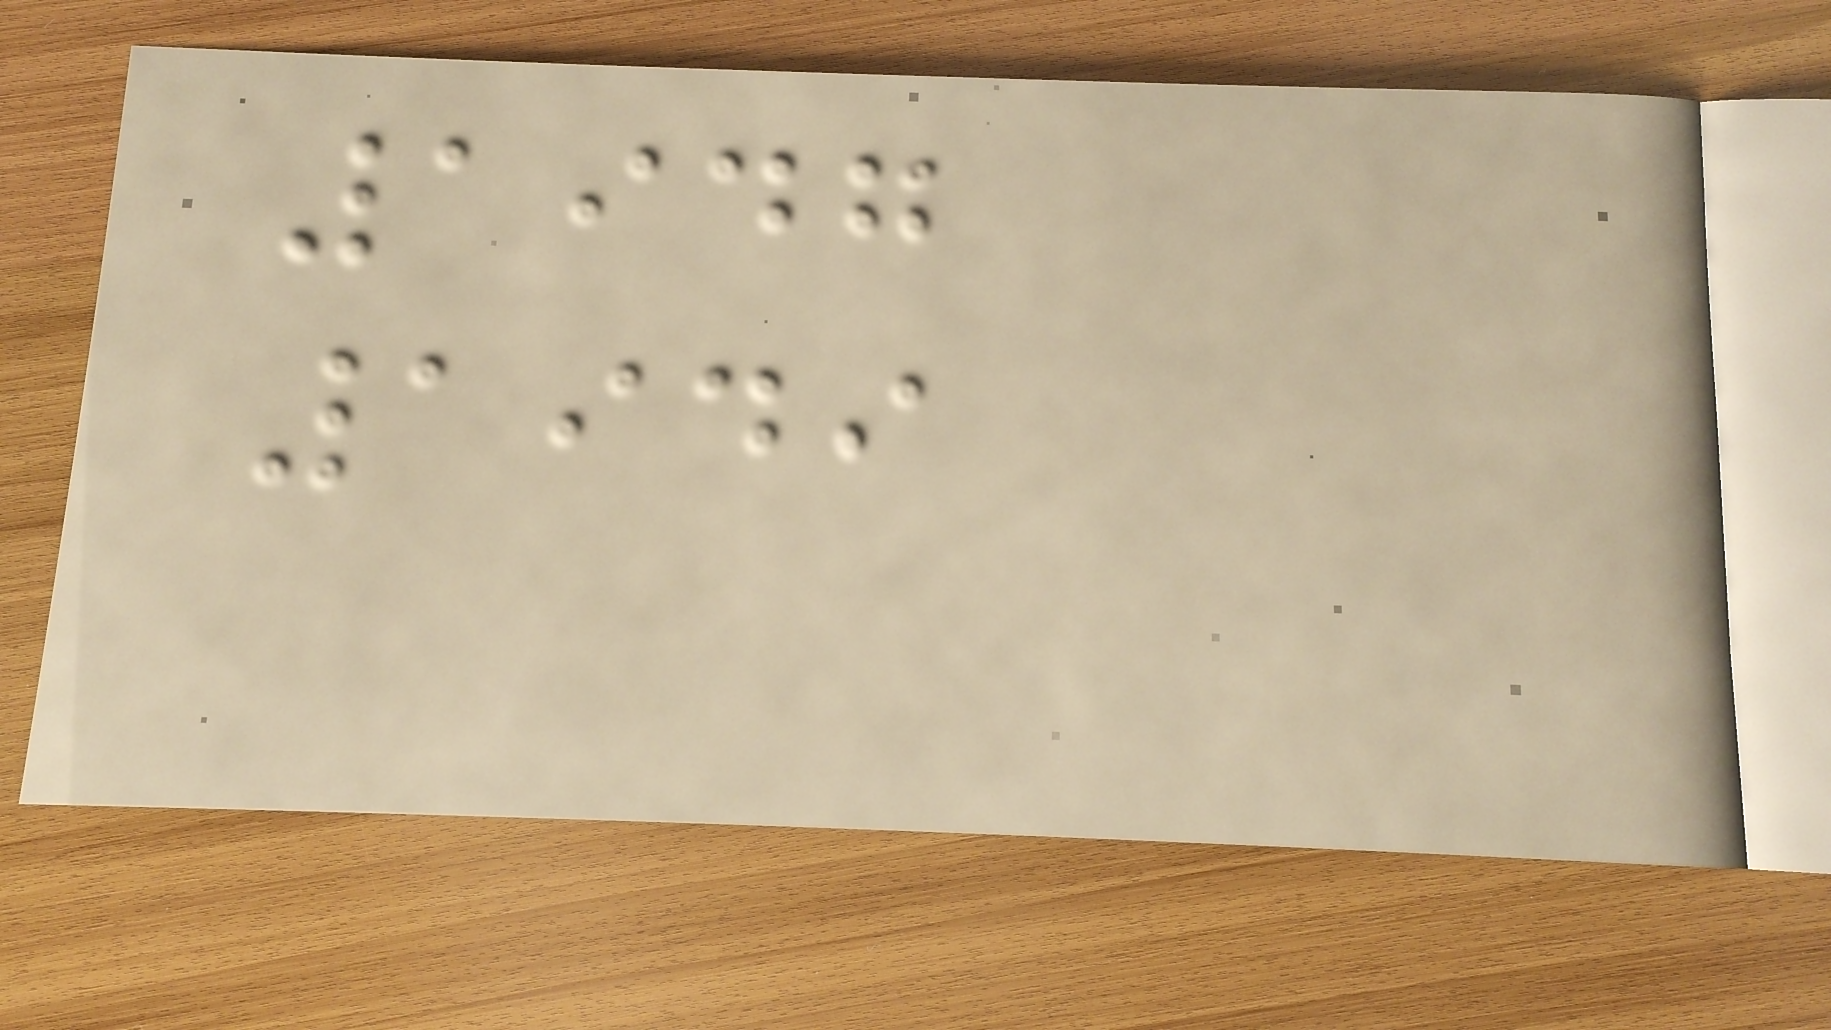1947
1949
